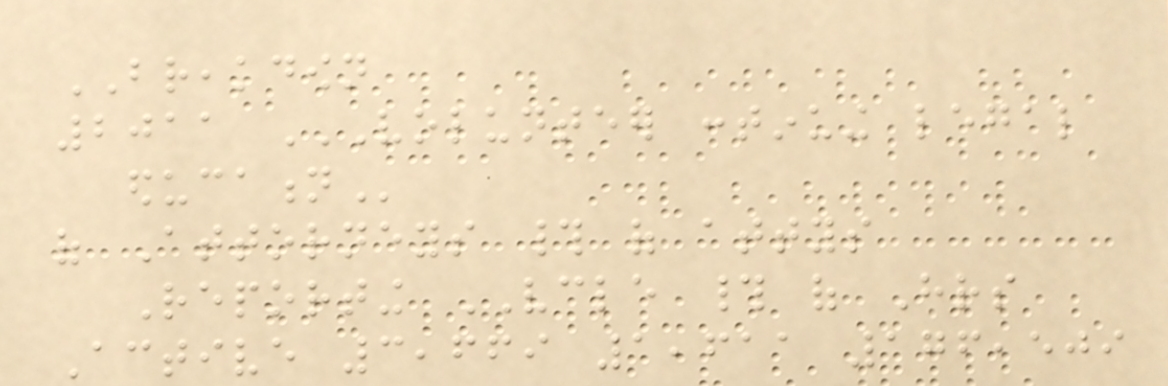BREAKDOWN
2011 VOLUNTEER CONTINUING LEGAL
EDUCATION
of Attorneys # of attys
Reporting VCLE # of Hrs
Active 3,669 1,611 176,509
